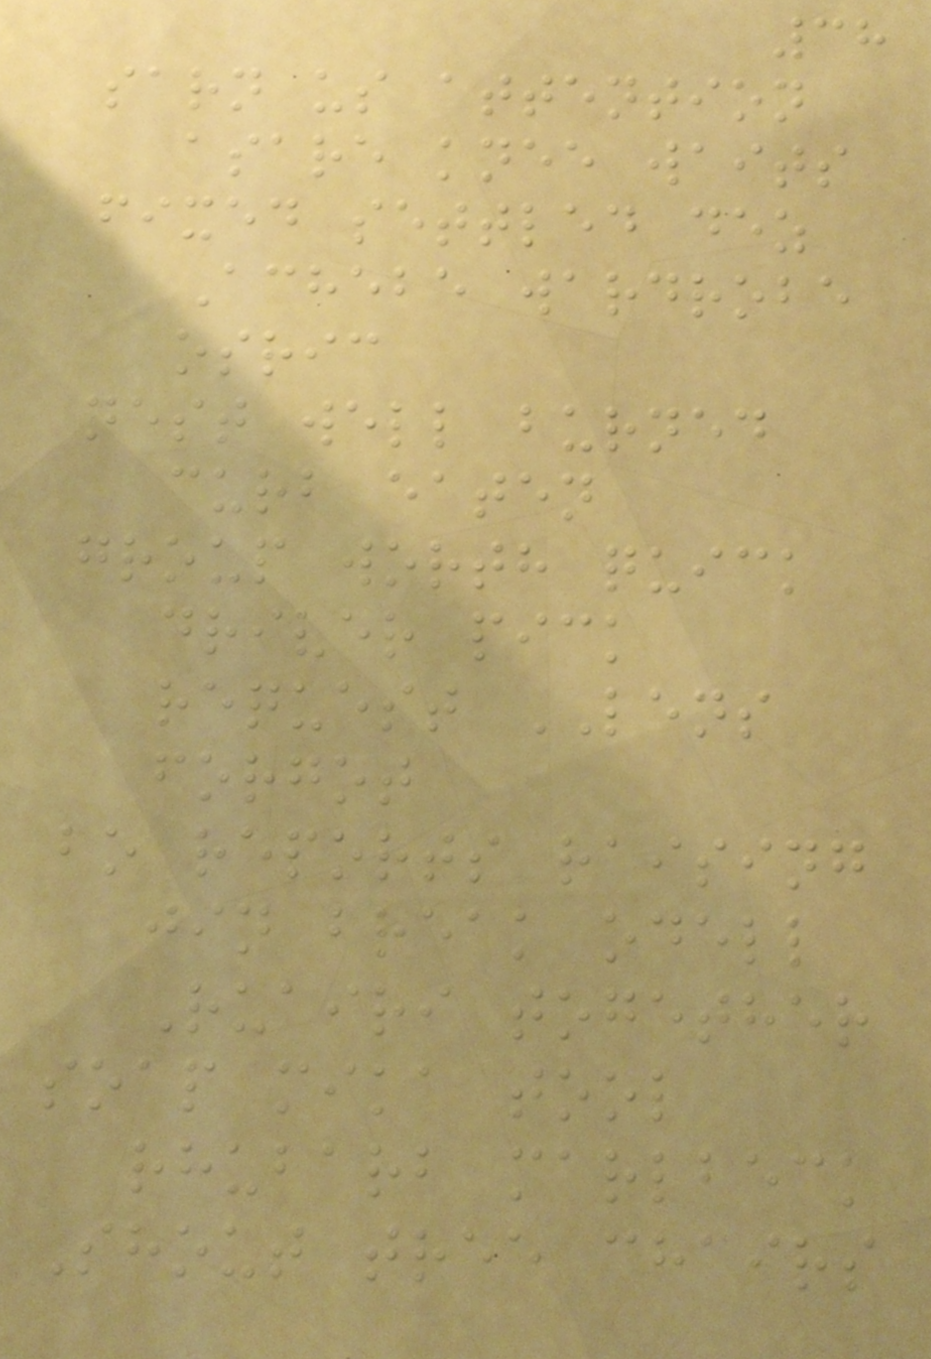38
sarn us attention
asare knee waits
fixed settled dez
Achebe wardrobe
osric
nest well burned
curb eaten
group worth quick
driver pick
request LENS
forgot
bo reports raising
jin break odell
Ruairi together
soap mika tool
rhubarb marlbeck
Shout tree chairs
